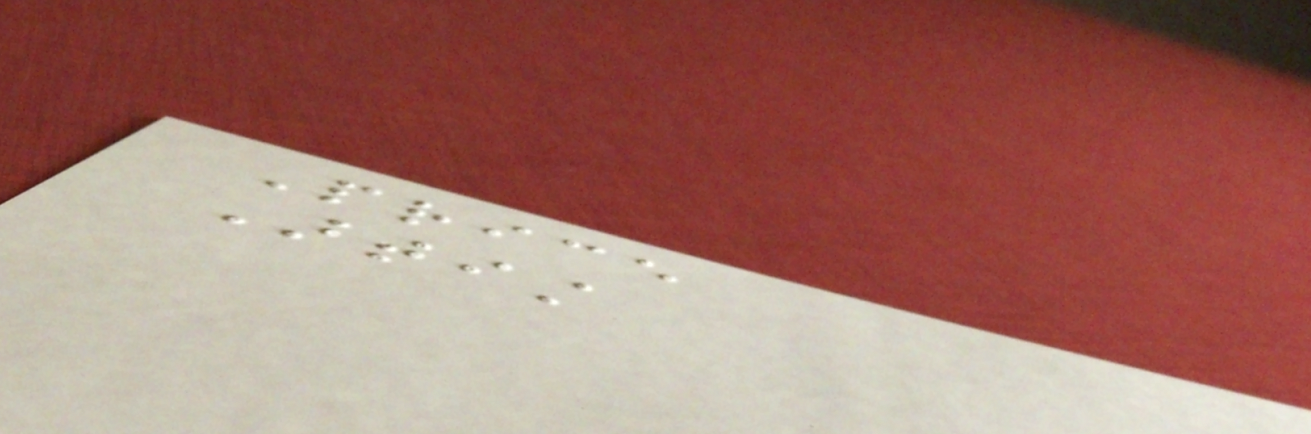Price
Artist
